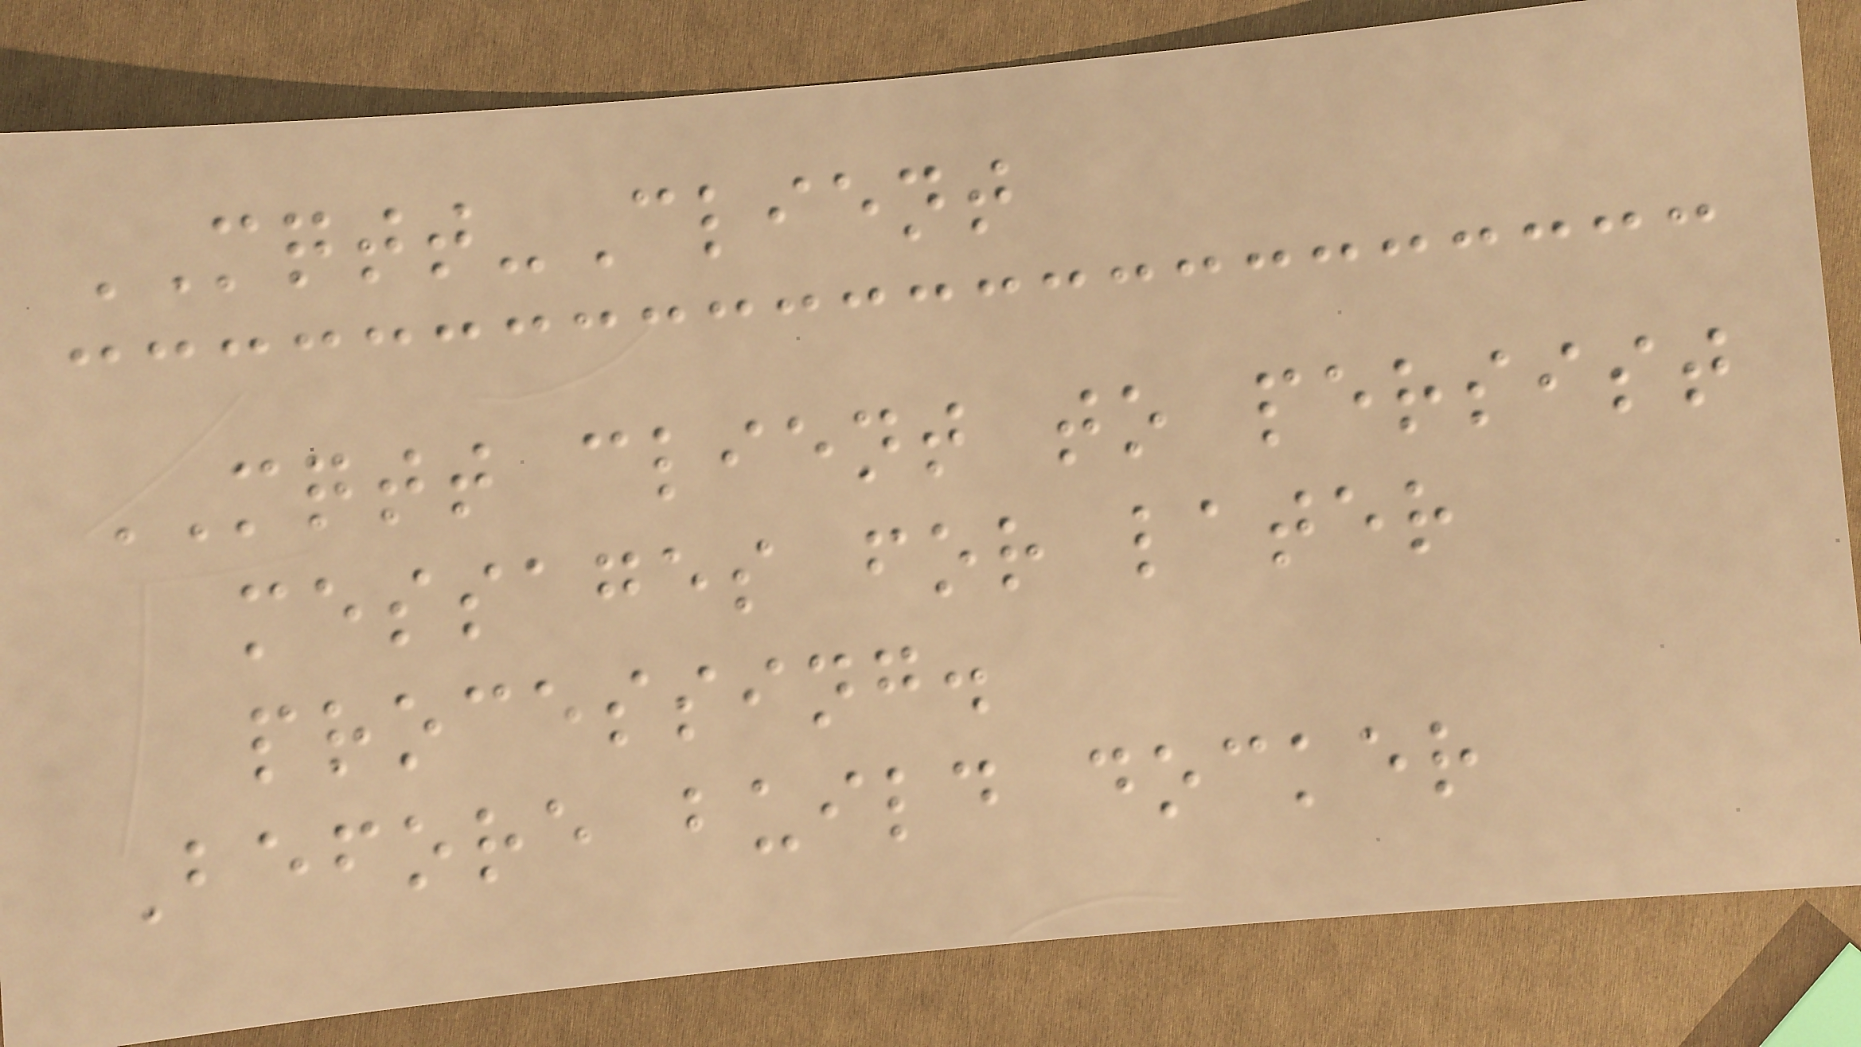MQTT-Client
MQTT client to persist
messages for later
processing.
Before build docker
